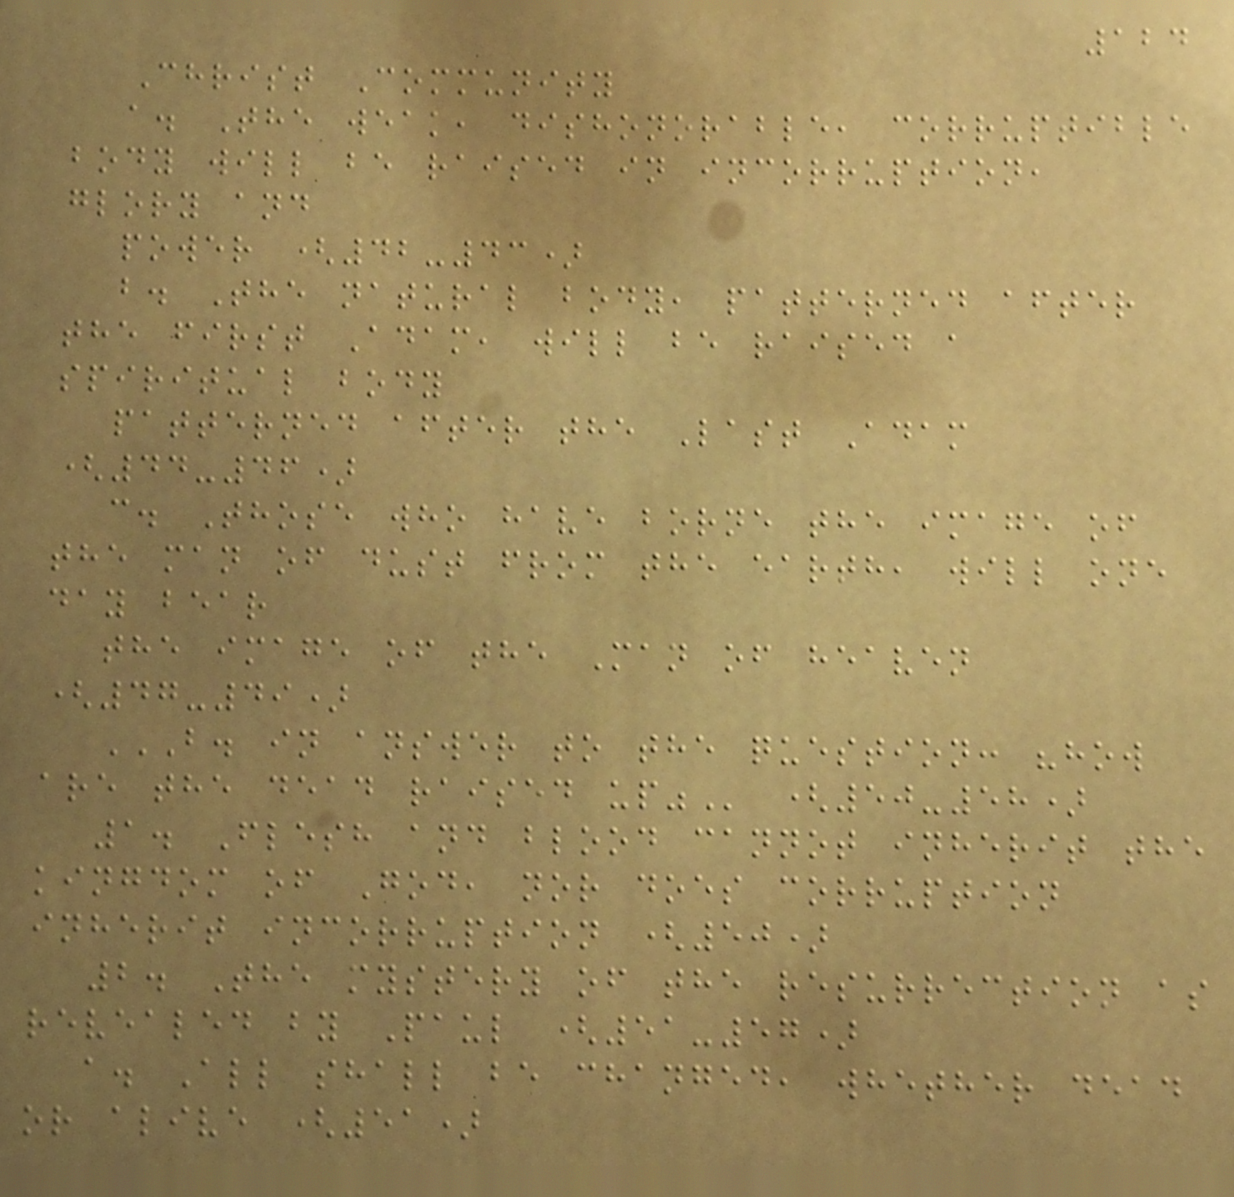124
Christ Community
a. The weak, dishonorable, corruptible
body will be raised in incorruption,
glory and
power (42-43)
b. The natural body, patterned after
the first Adam, will be raised a
spiritual body
patterned after the Last Adam
(44-46)
c. Those who have borne the image of
the man of dust from the earth, will one
day bear
the image of the Man of heaven
(47-49)
B. IN ANSWER TO THE QUESTION: "HOW
ARE THE DEAD RAISED UP" (50-58)
1. Flesh and blood cannot inherit the
kingdom of God, nor does corruption
inherit incorruption (50)
2. The mystery of the resurrection as
revealed by Paul (51-57)
a. All shall be changed, whether dead
or alive (51)
